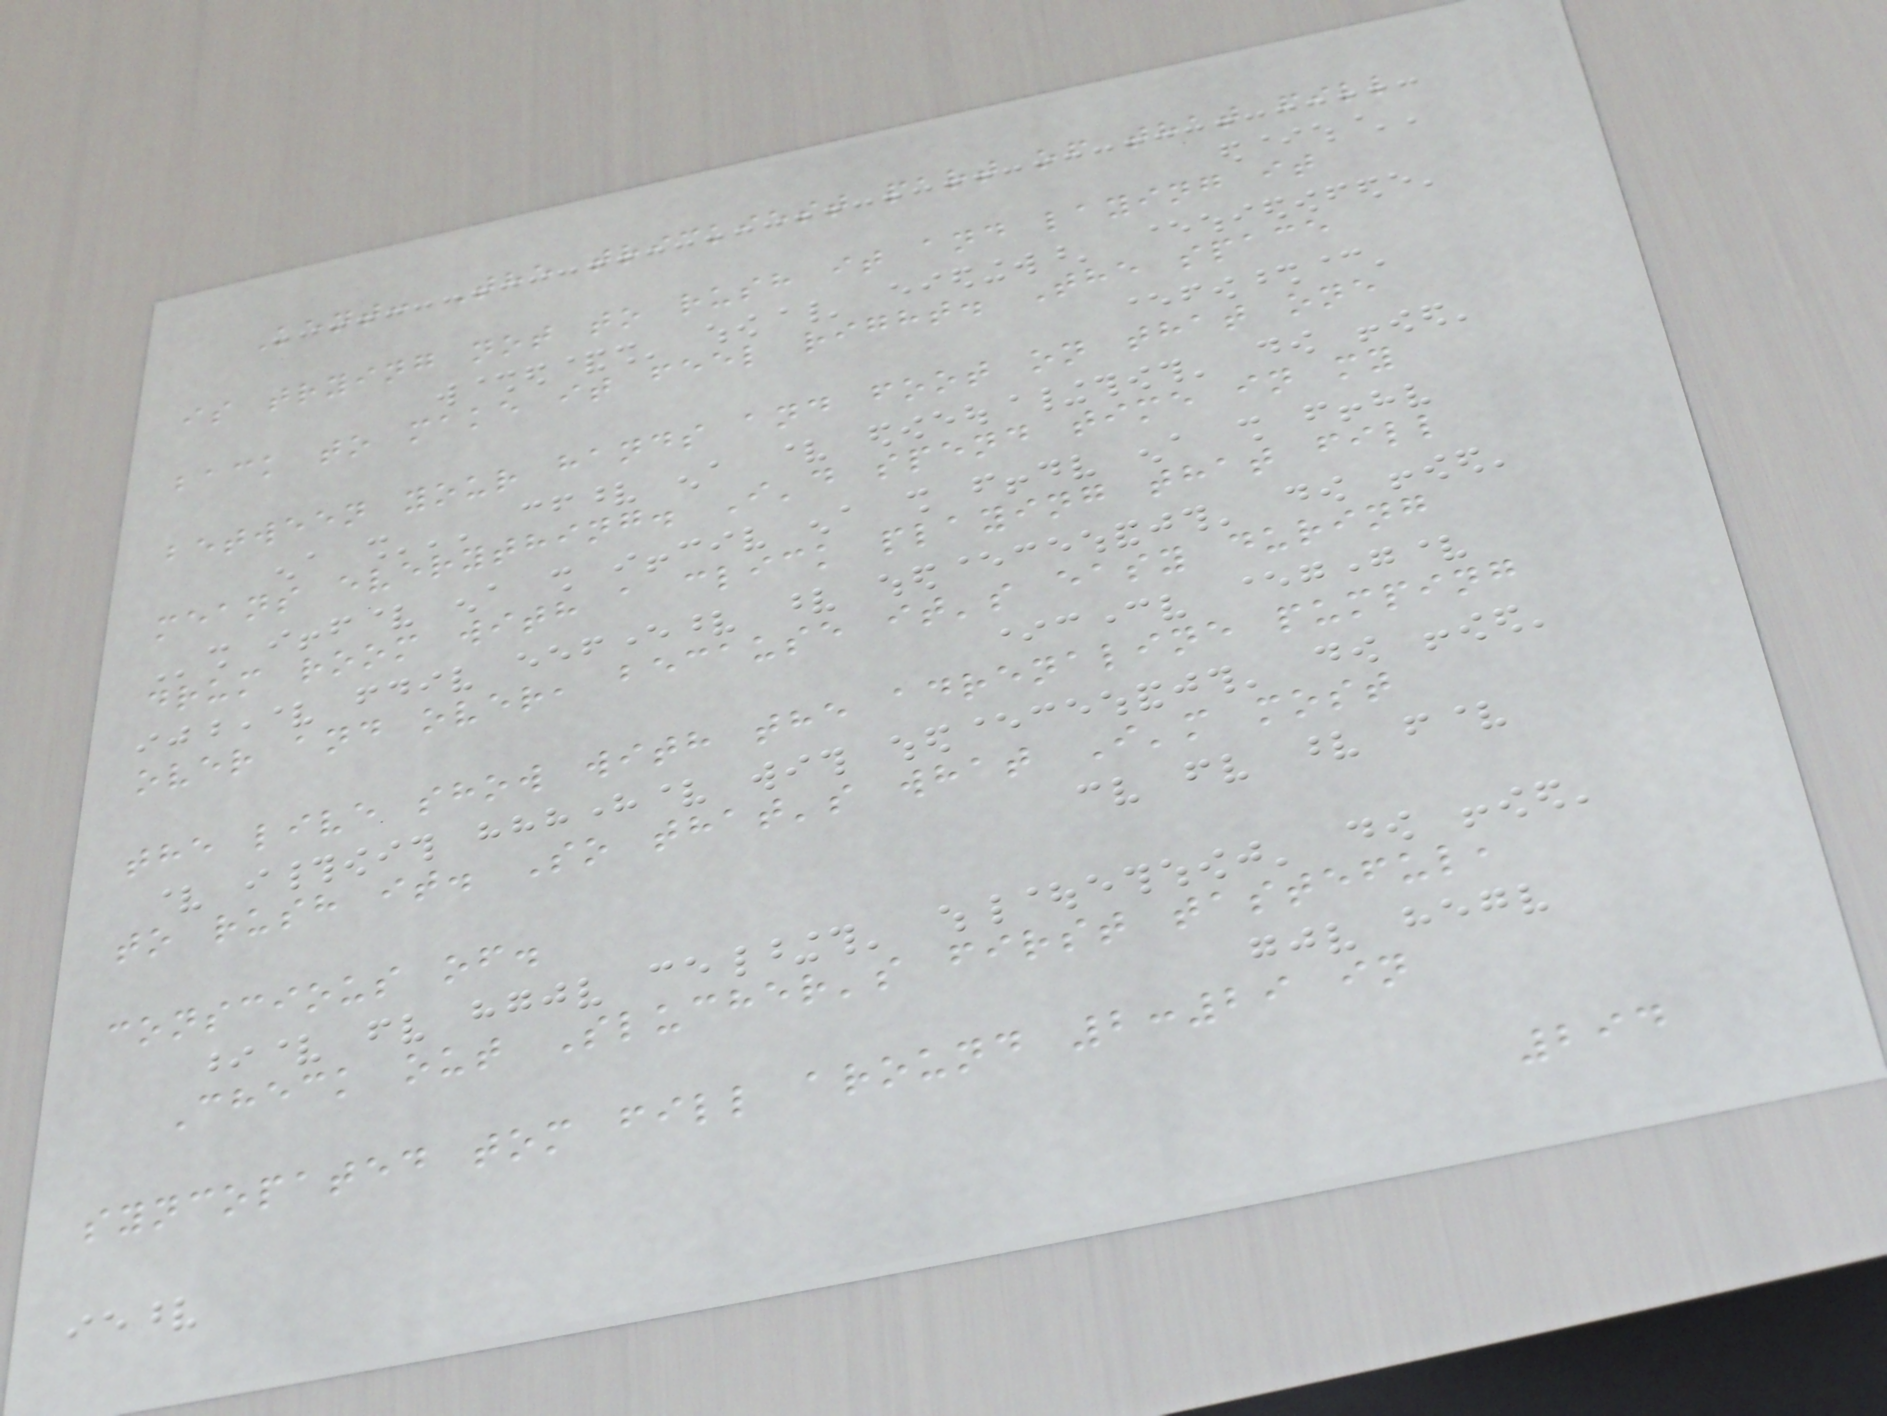Kent: The trickiest part of that fill
is trying not to rush it and laying it
back to make it feel right. The space
between your hands and foot on that one
means everything. I'd spend time in my
drum room with a click playing that fill
over and over, because it's easy during
the live show with the adrenaline pumping
to rush it. So that's what I'm most
conscious of.
Check out Slucher's first tasteful,
syncopated tom fill around 2:29 in
294
